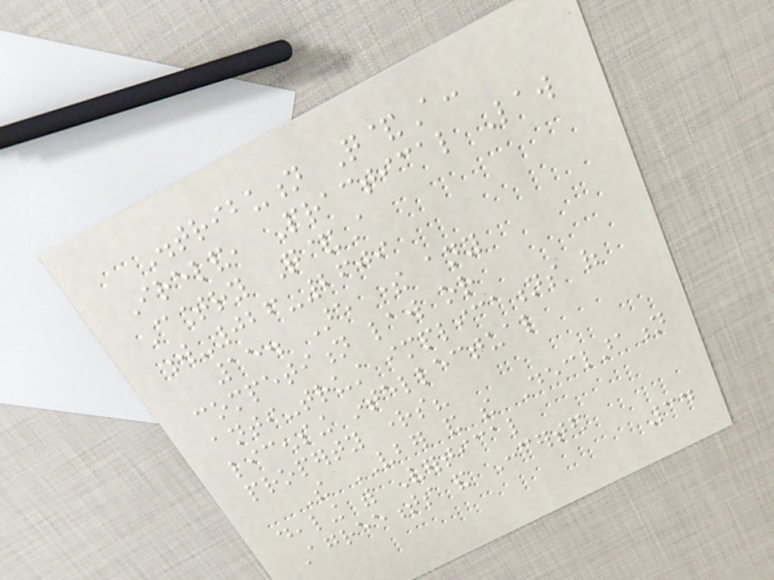Distribution Q&A:
Ireland, Practical Law
Country Q&A
w-026-2609
15. Are there any
competition law or
anti-trust implications of
licensing intellectual
property rights?
The VBER and the Declaration
dealing with Vertical
Agreements and Concerted
34
